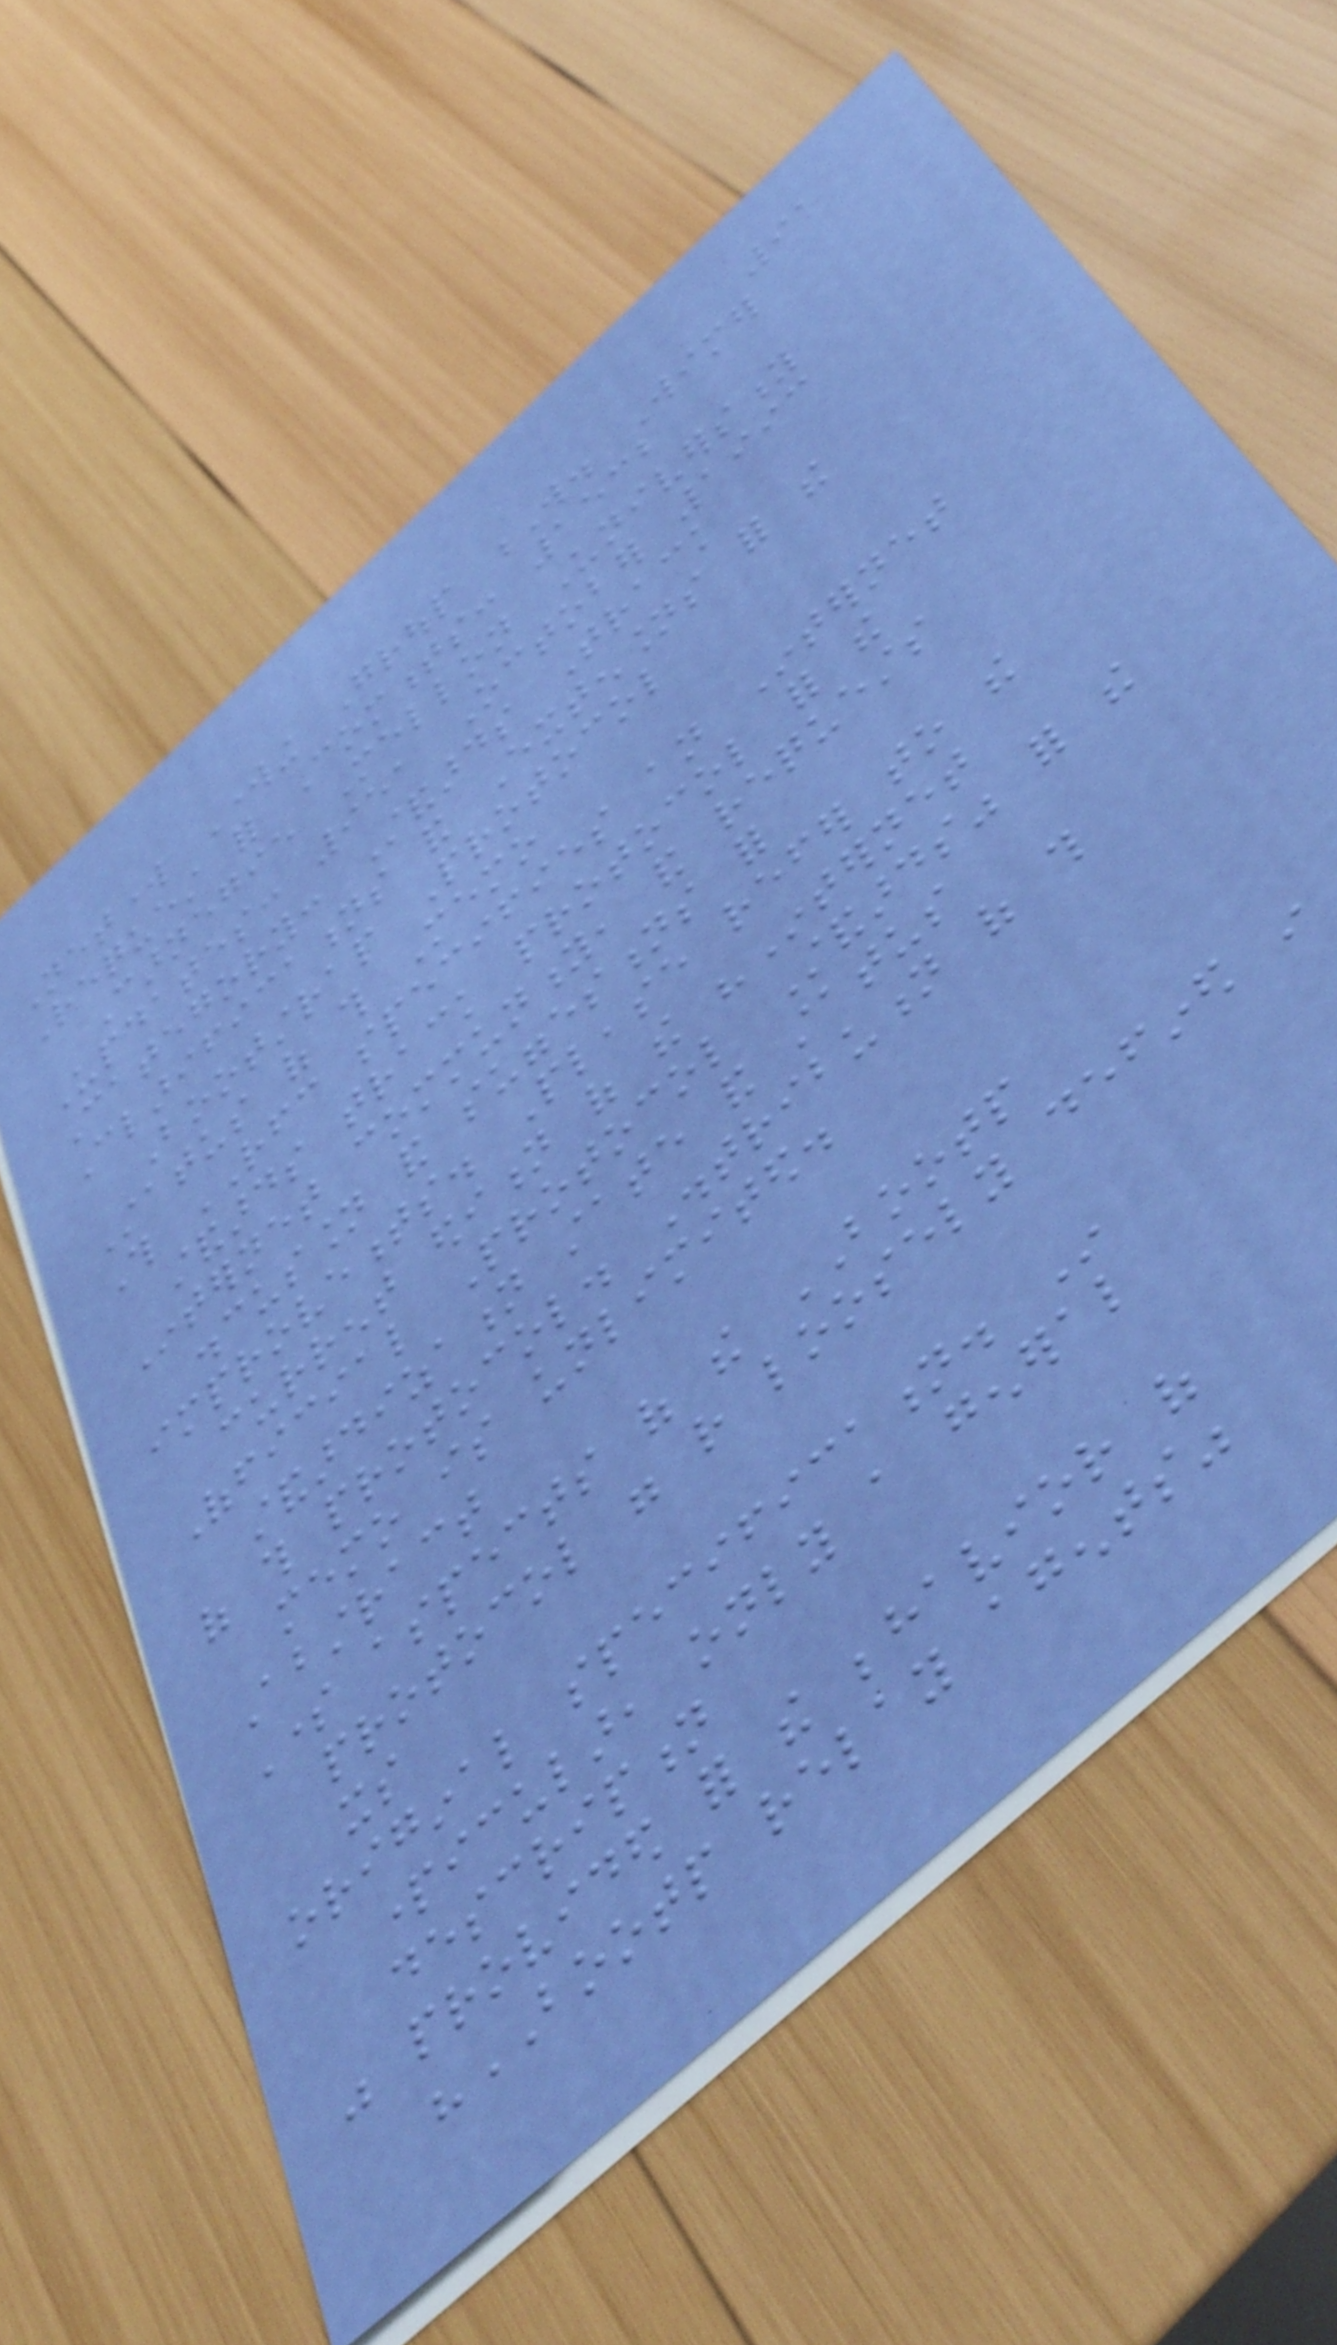91
Network Working Group W. Wimer
Request for Comments: 1532
Carnegie Mellon University
Updates: 951 October 1993
Category: Standards Track
Clarifications and Extensions for the
Bootstrap Protocol
Status of this Memo
This RFC specifies an Internet
standards track protocol for the
Internet community, and requests
discussion and suggestions for
improvements. Please refer to the
current edition of the "Internet
Official Protocol Standards" for the
standardization state and status
of this protocol. Distribution of this
memo is unlimited.
Abstract
Some aspects of the BOOTP
protocol were rather loosely defined in
its
original specification. In
particular, only a general
description
was provided for the behavior of
"BOOTP relay agents"
